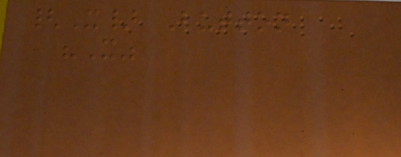{X} Button
"X"
